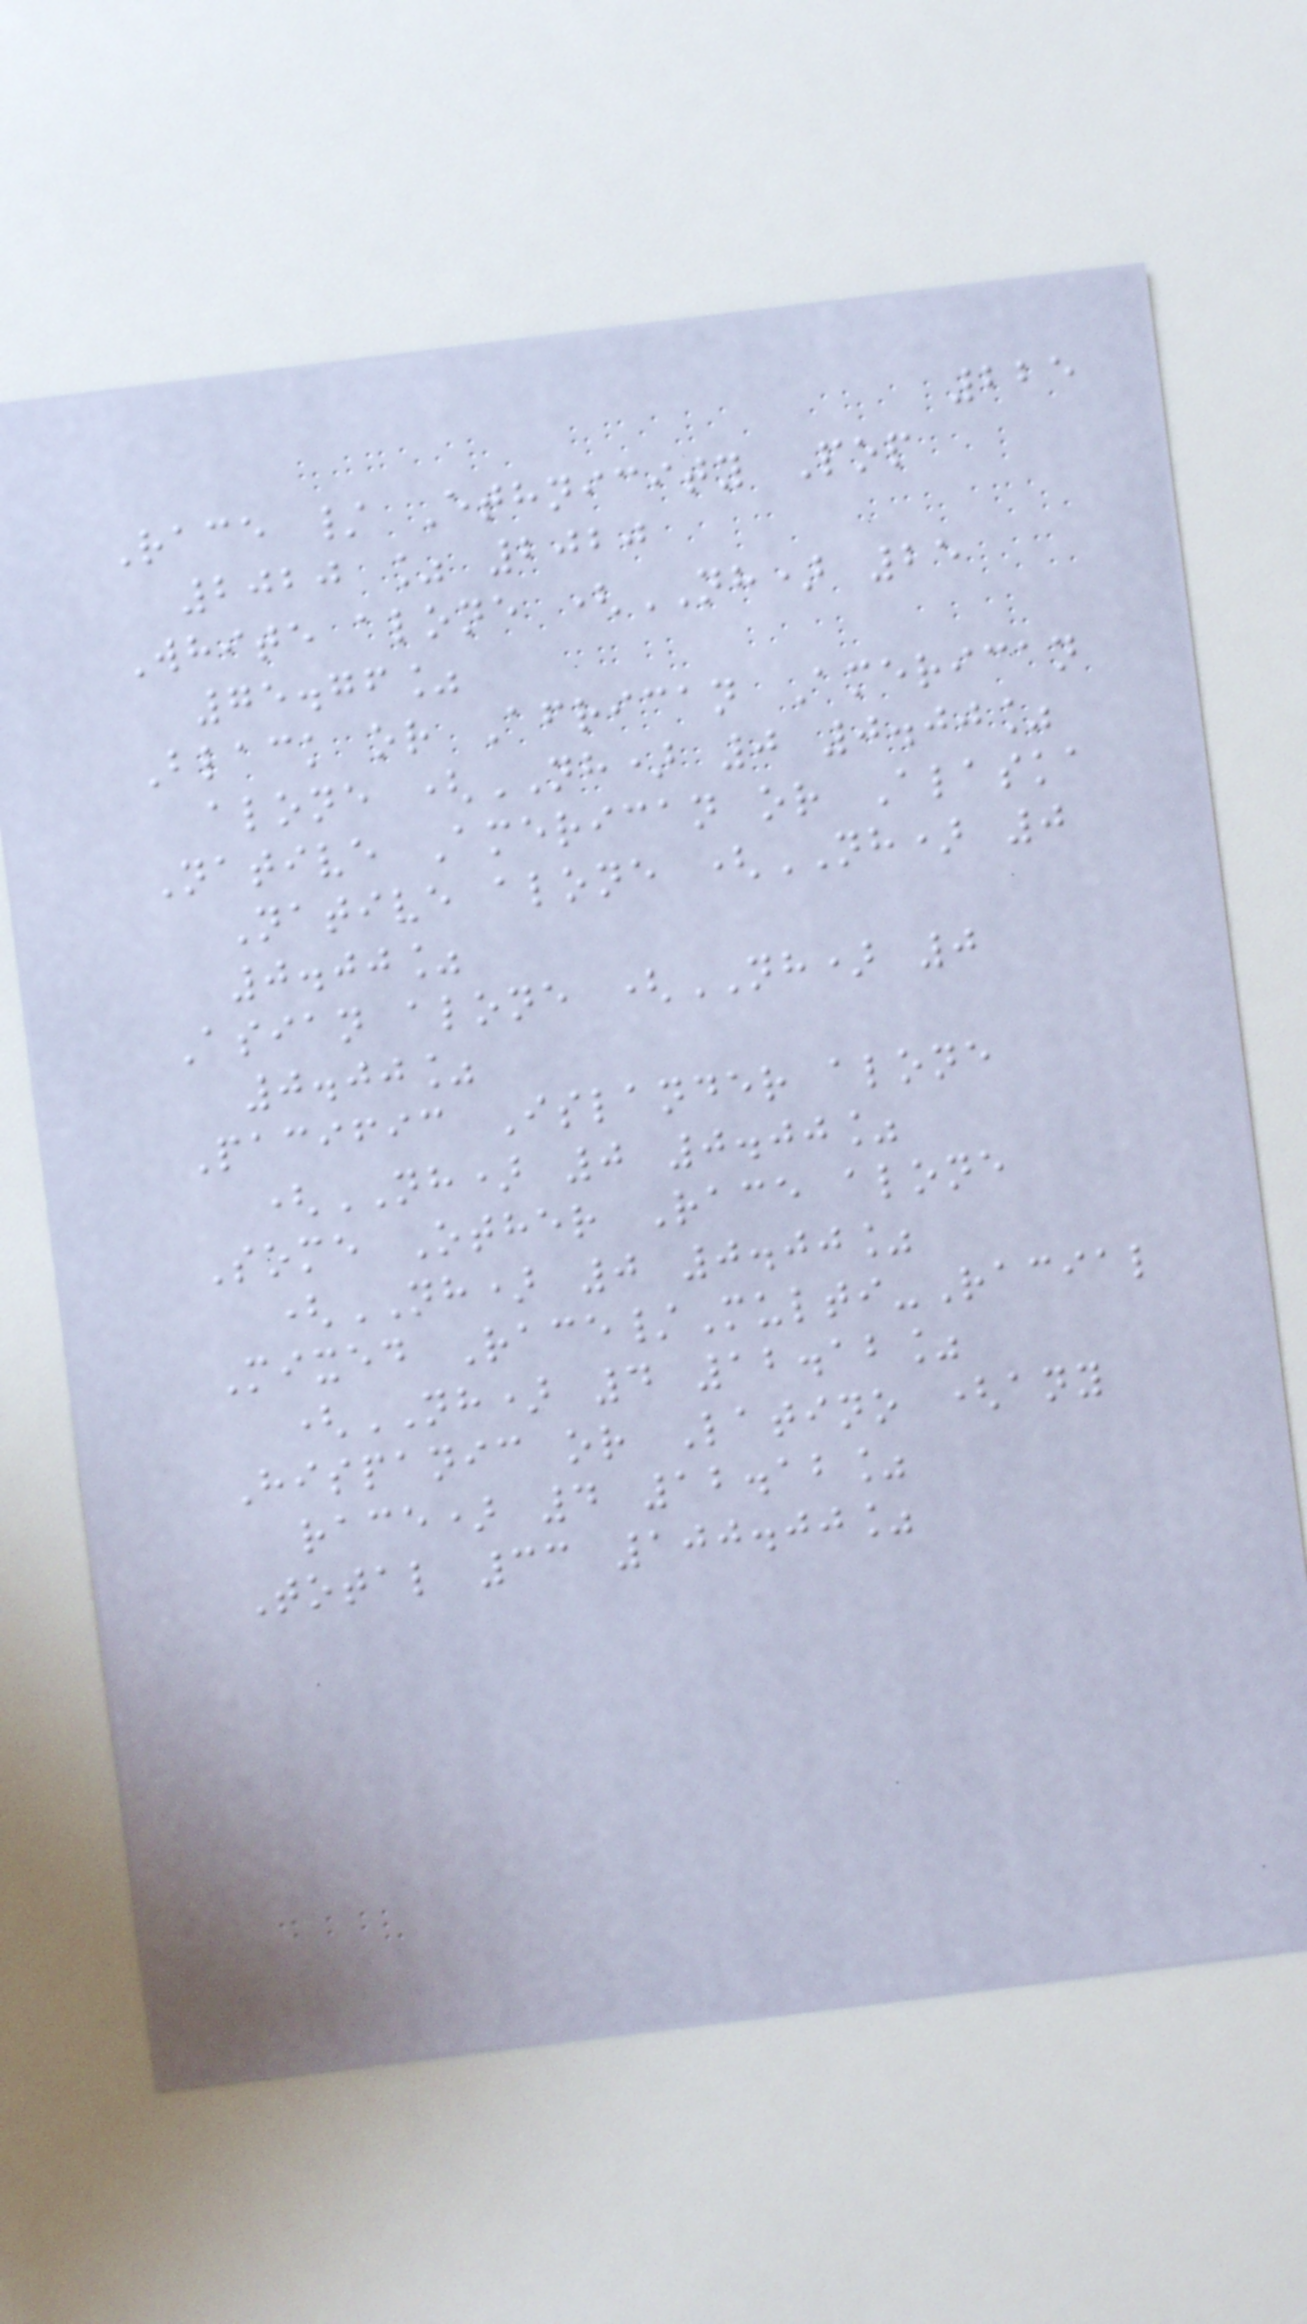225
Race / Ethnicity Pop
2020 % 2020
White alone (NH) 25
75.76%
Black or African American
alone (NH) 0 0.00%
Native American or Alaska
Native alone (NH) 0
0.00%
Asian alone (NH) 0
0.00%
Pacific Islander alone
(NH) 0 0.00%
Some Other Race alone
(NH) 0 0.00%
Mixed Race/Multi-Racial
(NH) 4 12.12%
Hispanic or Latino (any
race) 4 12.12%
Total 33 100.00%
